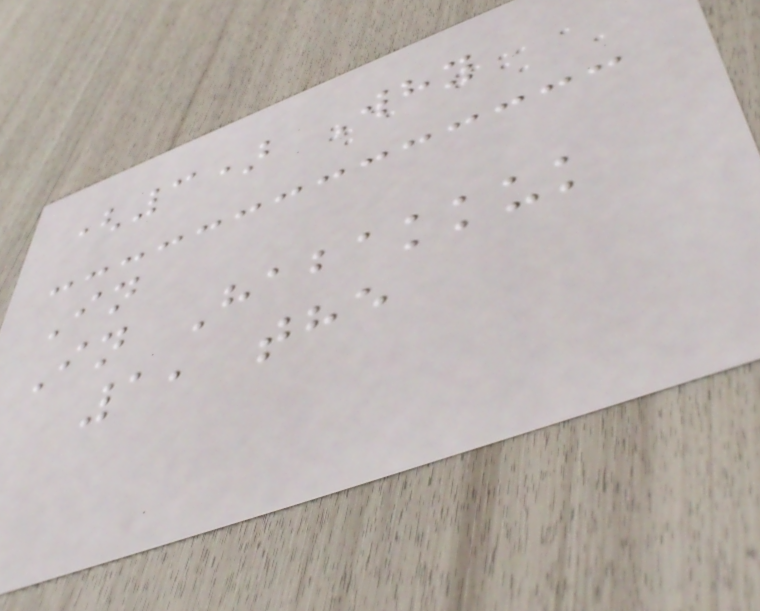(3) Why
In
In Habakkuk
1, the
